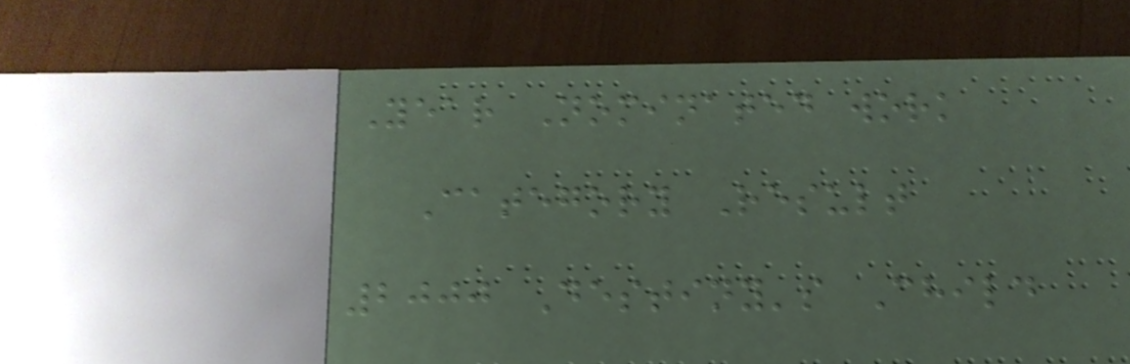Year Nominated work
Category Result
2000 Destiny's Child
